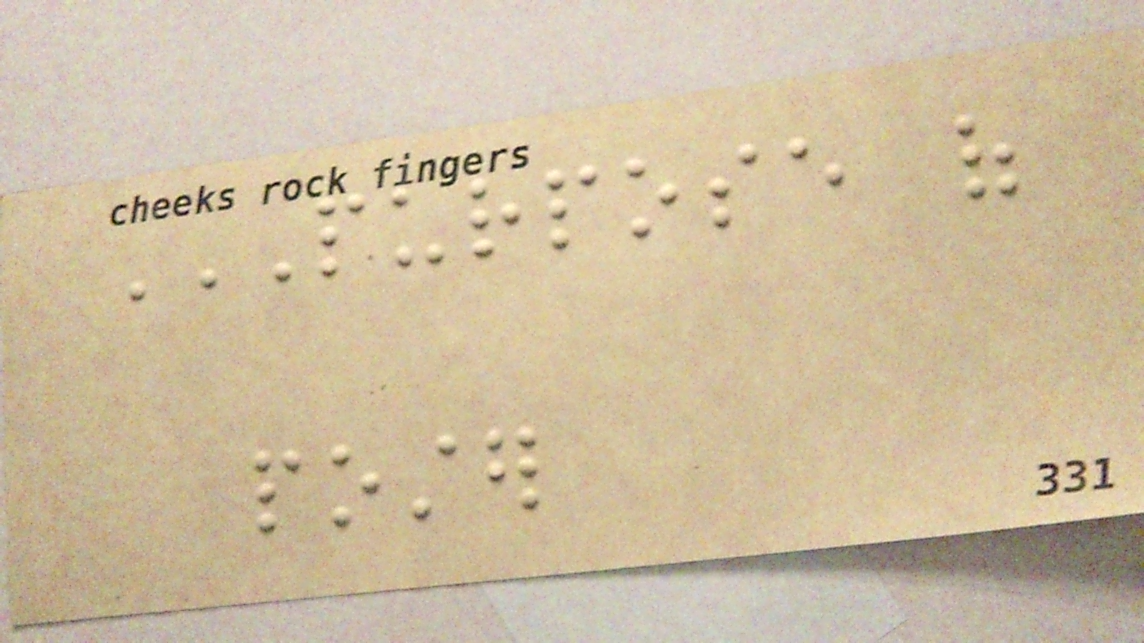PURPOSE OF
POSTER
